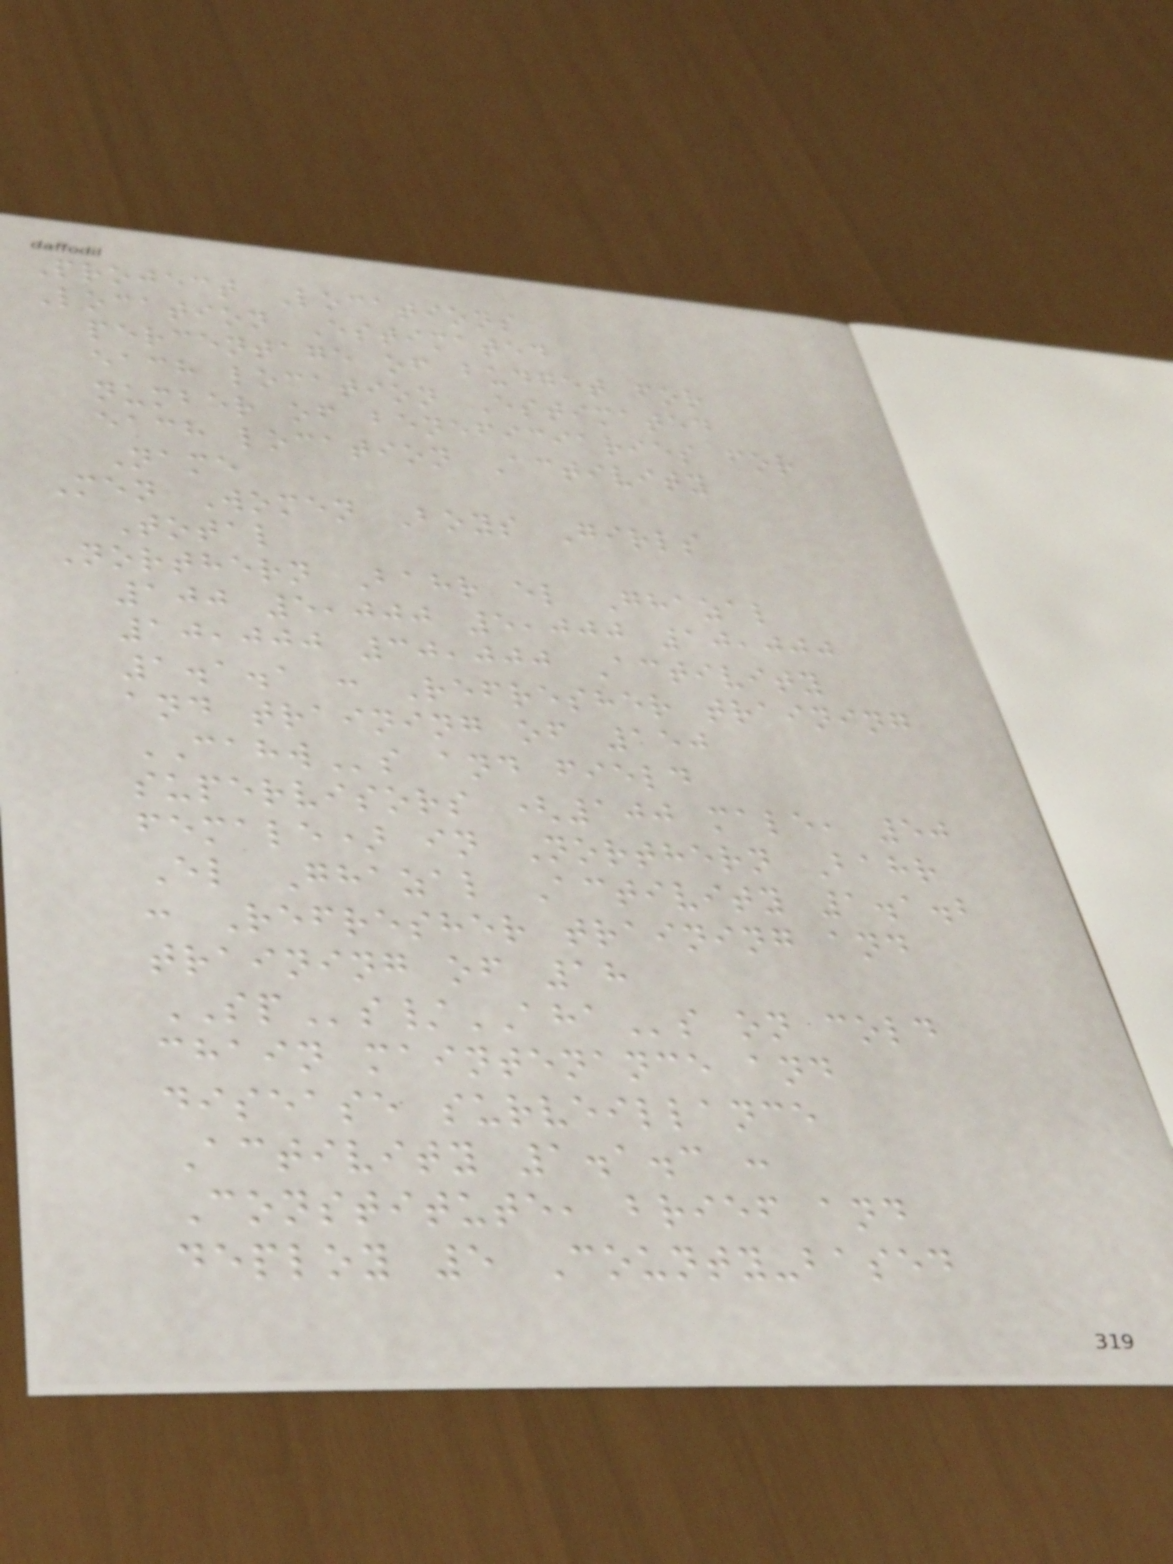Project Locations
Location Estimated
percentage of budget for
each location Estimated
number of beneficiaries for
each location Activity
Name
Men Women Boys Girls
Total
Northern Bahr el Ghazal
100 5,000 5,000 10,000
10,000 30,000 Activity
1.1.1 : Refresher training
and training of 150
CAHWs and field
supervisors (100 male, 50
female) in Northern Bahr
El Ghazal Activity 1.1.2
: Refresher training and
training of 18
SPs/AHAs on cold
chain maintenance and
disease surveillance
Activity 1.1.3 :
Constitute, brief and
deploy 5 County-based
